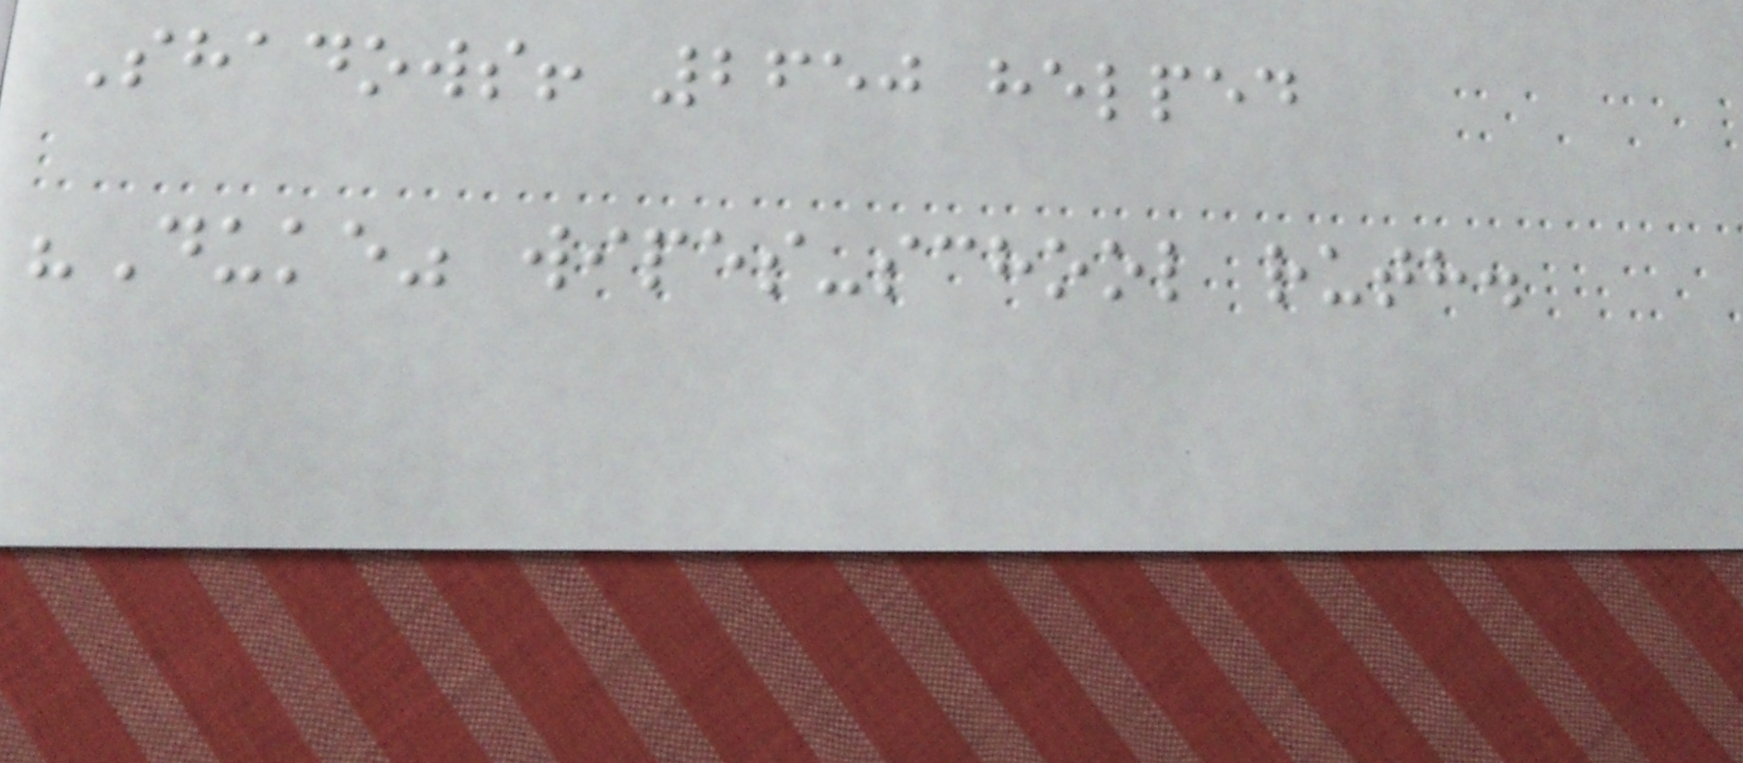Shadows! 2650 helped
"Duke" wipes-school ruth.
